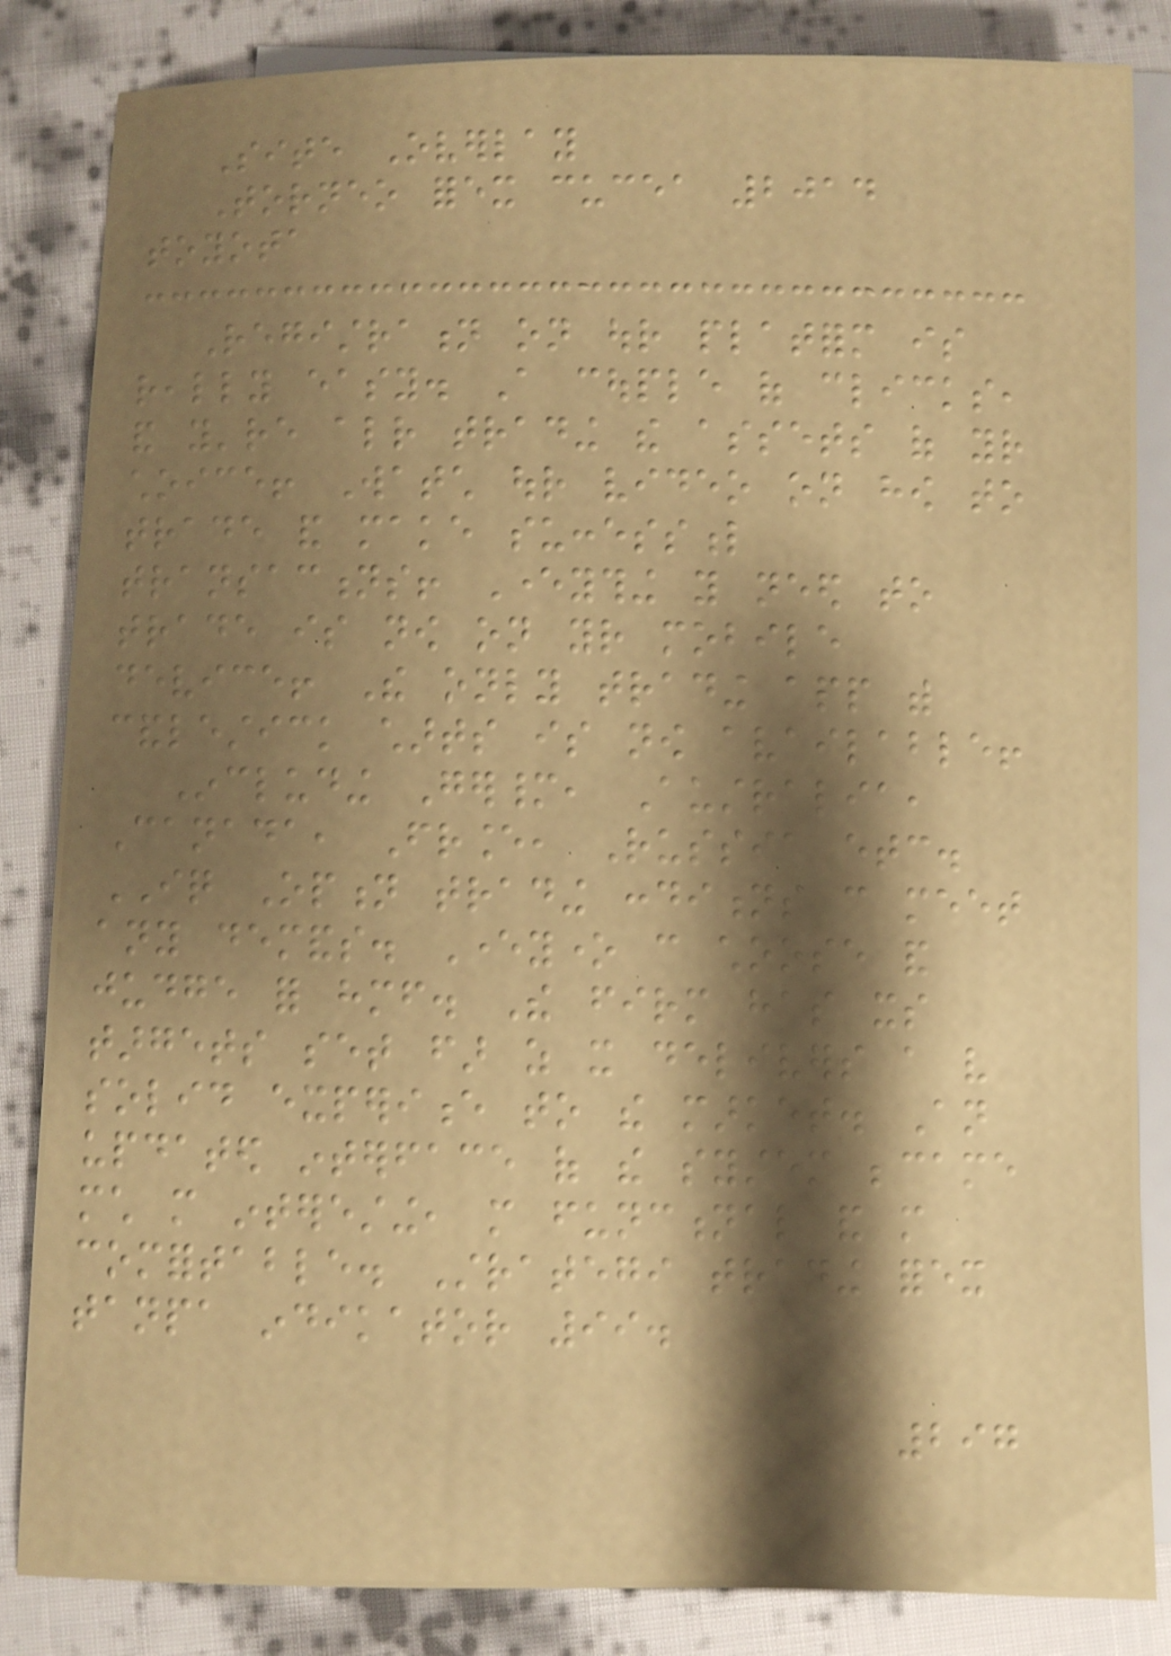Site Overlay
Torneo forex cucea 2014
toyota
Registration on our platform is
really easy. A couple of clicks,
and you're already trading the assets of your
choice! Watch our video on how to
trade and make successful
transactions! Everything you need to
trade is now on your mobile
device! The only trading app with
candlestick charts is now available!
Including Germany, Australia,
Canada, France, Russia etc.
IQ Option trading conditions can meet
any demands. Everyone can choose and
judge for himself. The firm has its
targets set far as it delivers a very
solid experience to the market. An
updated interface of the system became
much more interesting, more functional and more
comfortable. Strategi trading forex
tanpa indikator 99.
297
